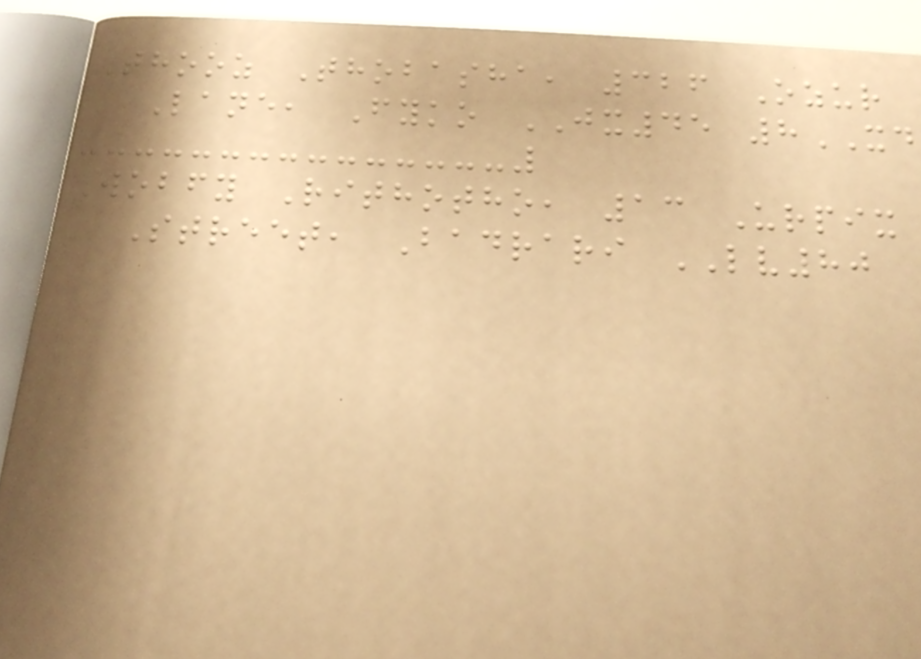Thooz Thobasha, 326 Ozur
Lane, Fyko JX45 8XD
Wobfy Rithotho, 13 Urpix
Street, Badrari LV80
